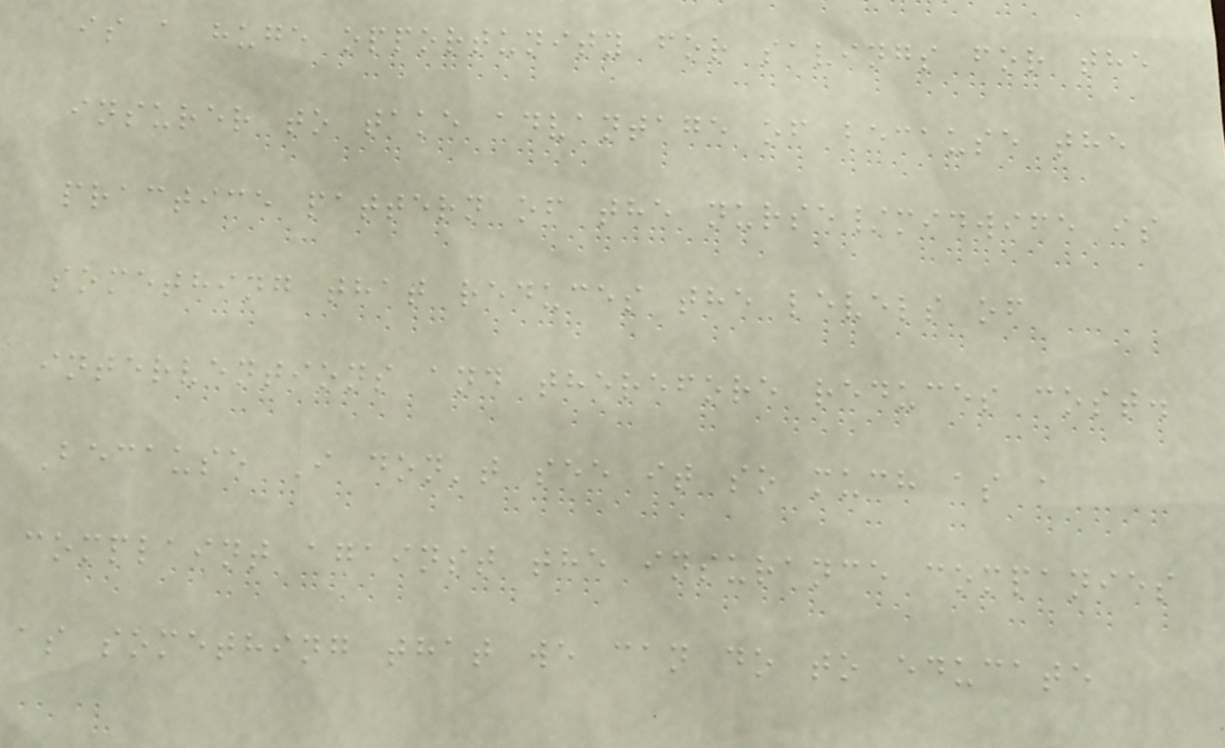is a huge opportunity for savings for the
insurer to take advantage of because the
practice pattern of the nurse/midwife is
something that reduces the levels of
interventions and therefore reduces cost.
Because I don't see it so much as a
complaint against the insurance companies
as something that we can do to educate
